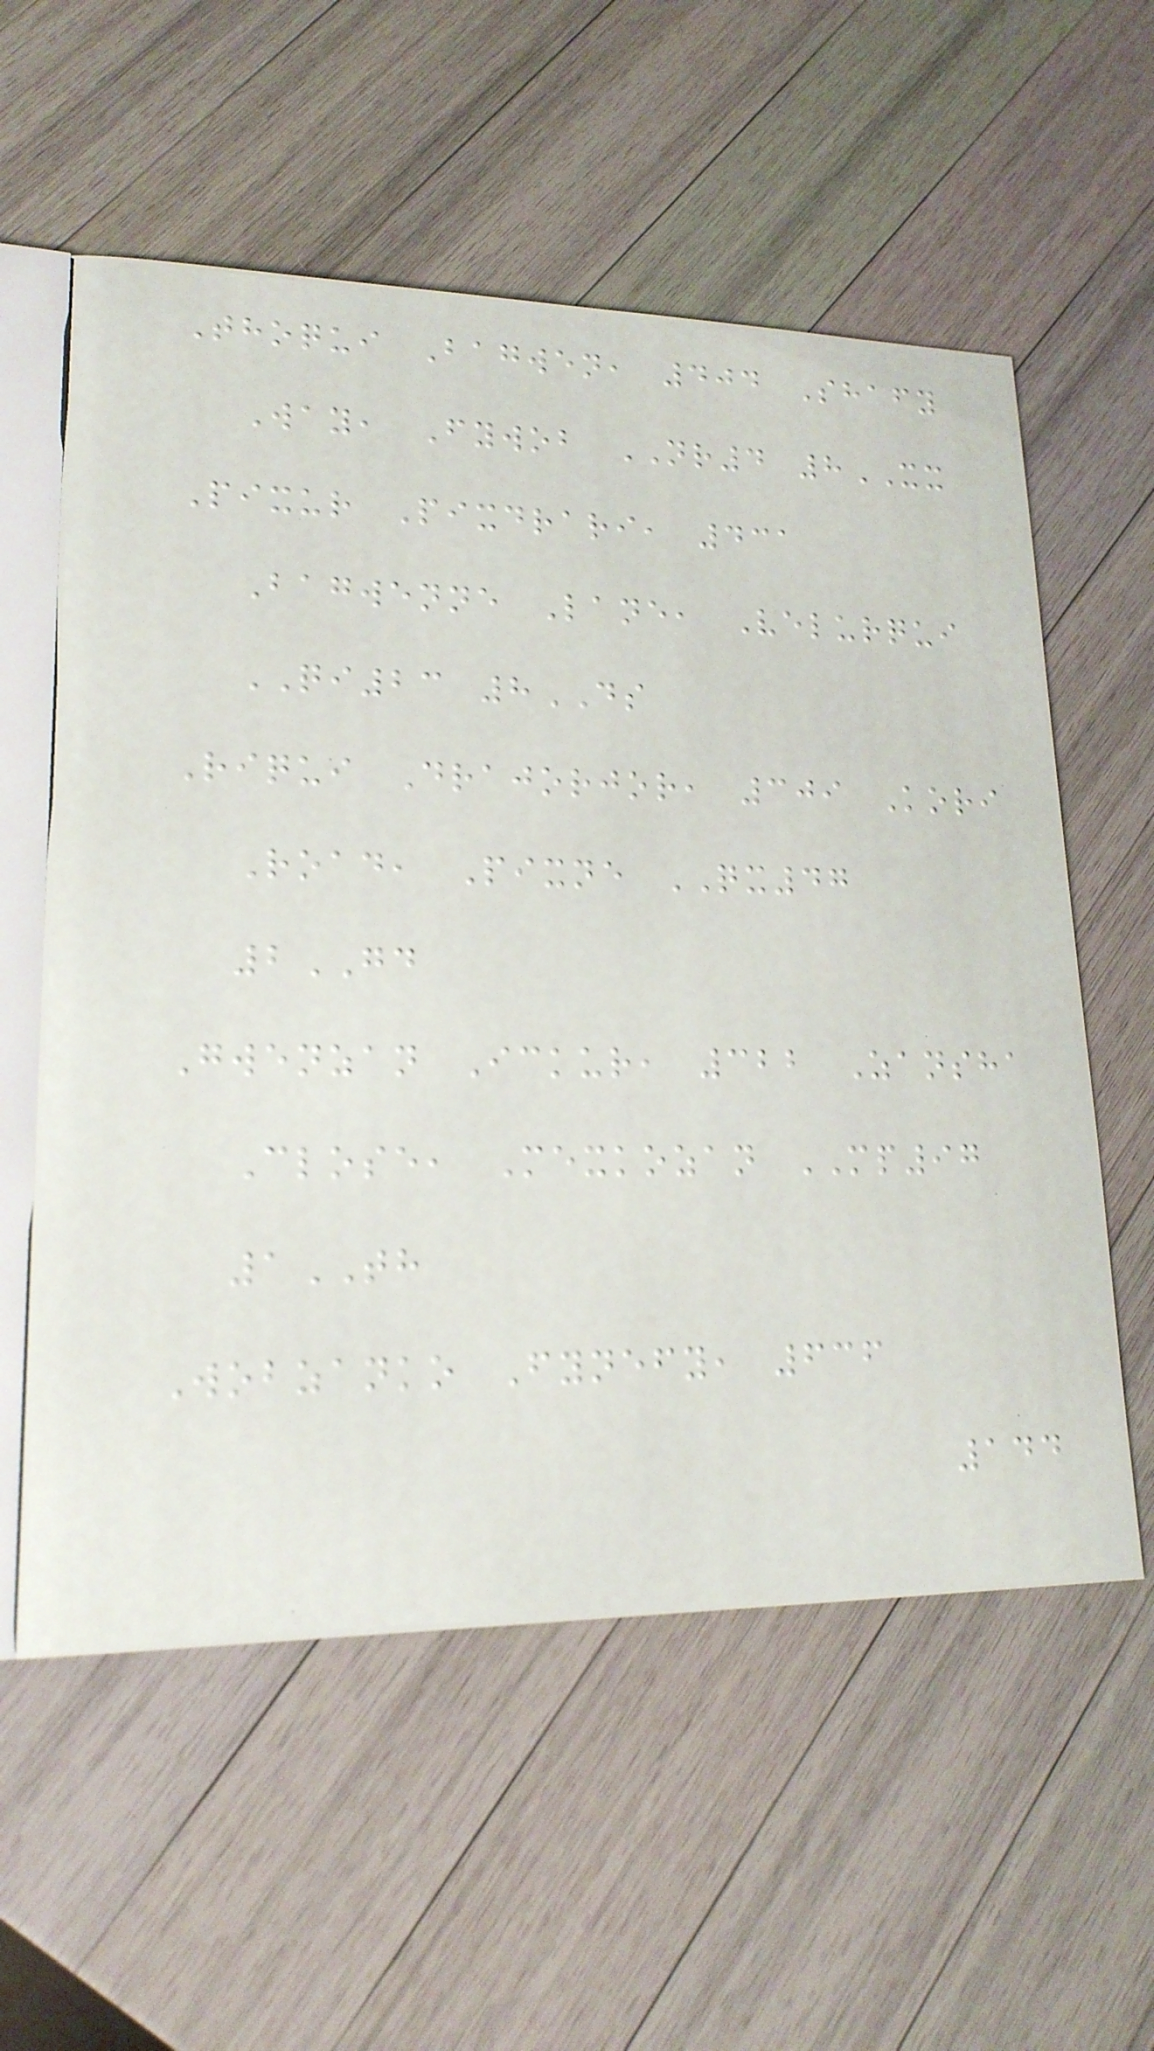Thoqui Bagwen, 404 Shafy
Way, Fywob NR4 8XX
Pixur Pixdrari, 431
Bagwenne Lane, Velurqui
QI23 8DS
Riqui Drajorjor, 309 Kori
Road, Pixne QX47
2GD
Gwenzan Ickur, 322 Zansha
Close, Mexkozan MP97
1TH
Wobzanko Fynefy, 636
144
